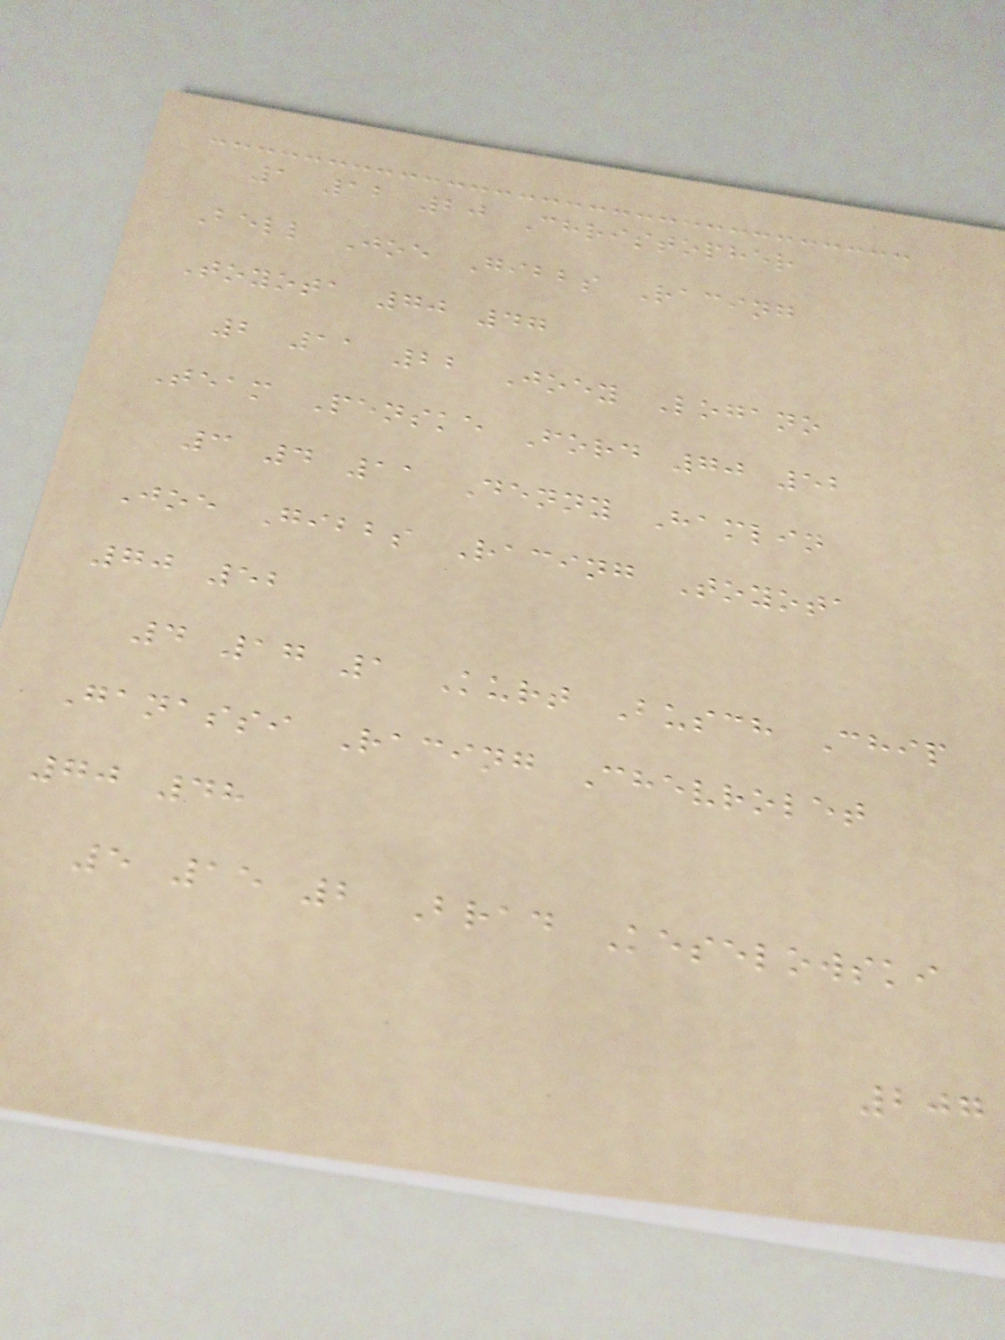1 12 20 Christopher
Bell Joe Gibbs Racing
Toyota 70 47
2 11 22 Joey Logano
Team Penske Ford 70 52
3 4 11 Denny Hamlin
Joe Gibbs Racing Toyota
70 52
4 17 1 Kurt Busch Chip
Ganassi Racing Chevrolet
70 48
5 15 2 Brad Keselowski
207
